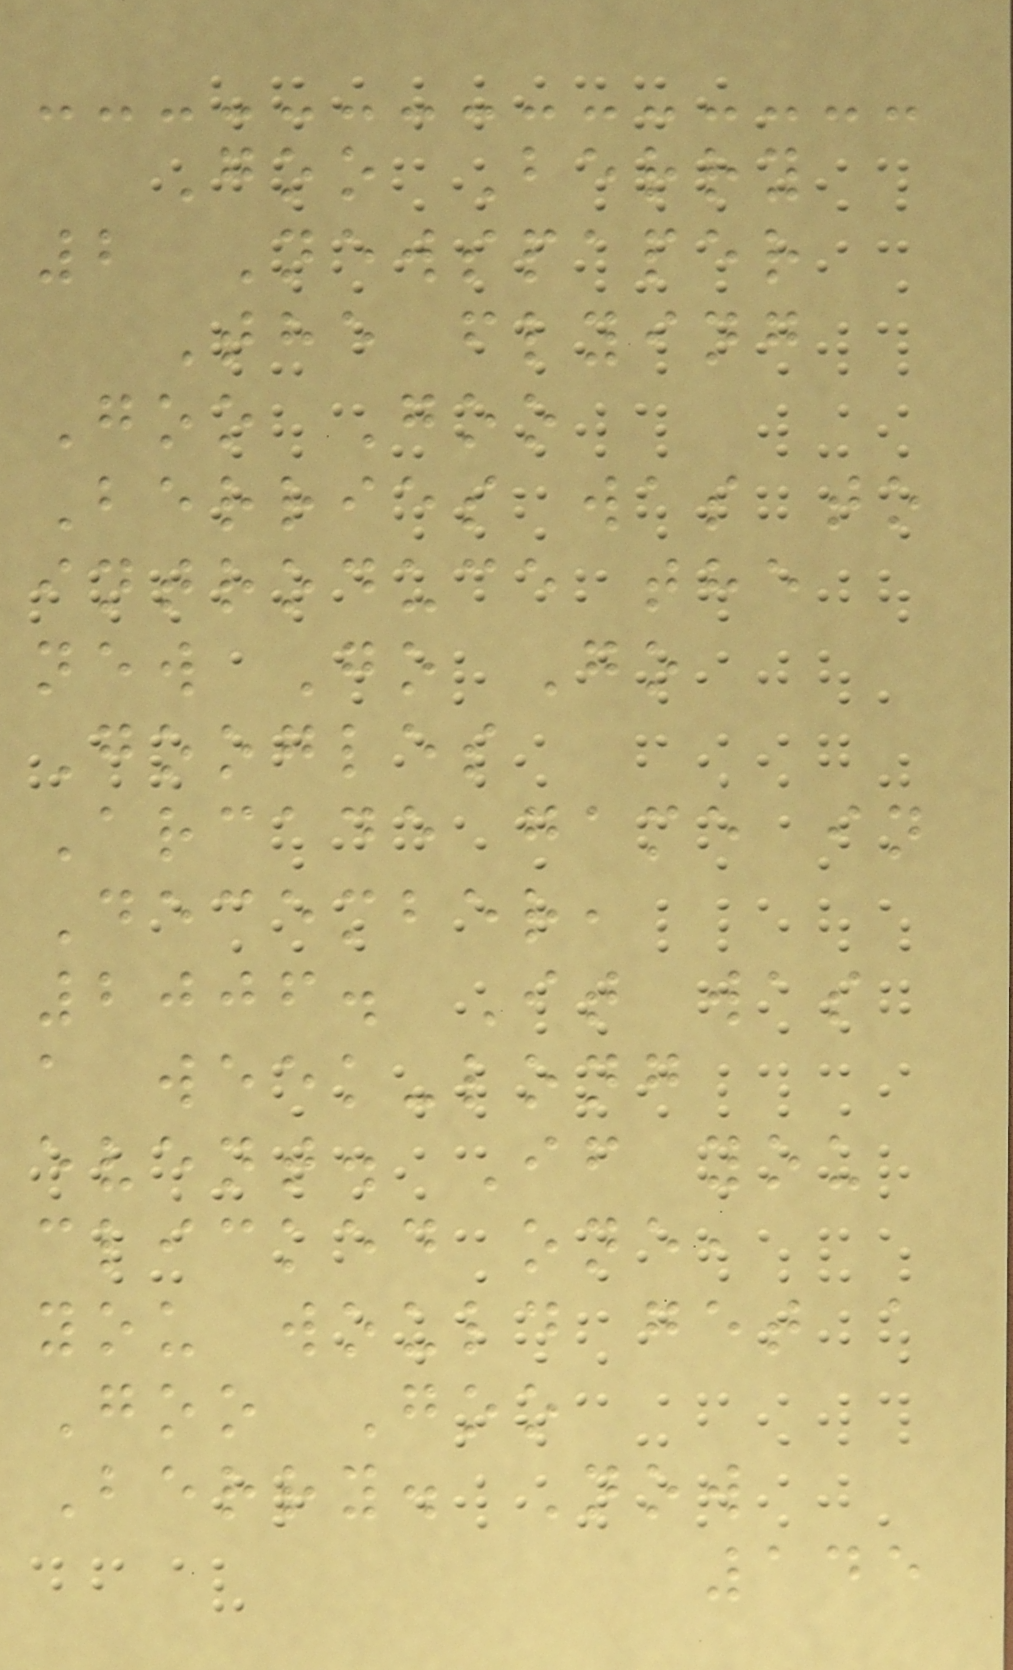Goo Berry
2 Newspaper
The flying
Goo Goo
Berries was to
introduce the
new Go Go
Googles
Arcade game in
December,
2006. It was
a week-long
event. If you
clicked one,
you would get a
Goo Goo
Berry. Now
145
